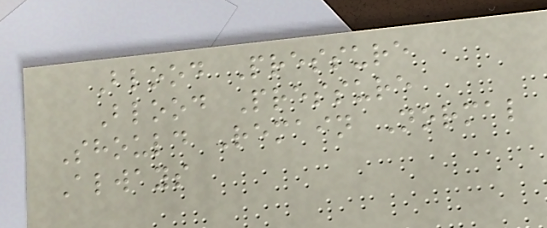Blood Pressure
Blood Pressure
Should Remain Normal
Always
